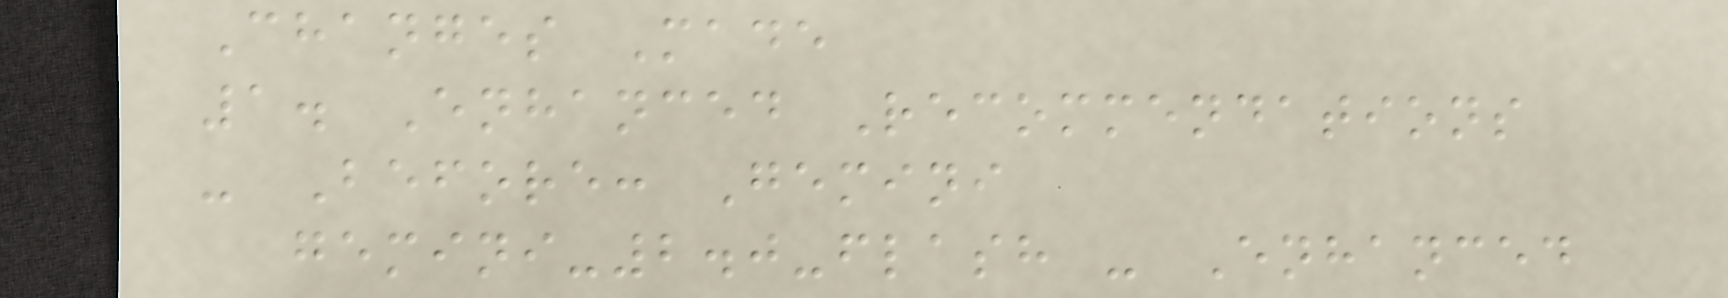Changes Made
1. Enhanced Recommendations
- Before: Gemini
gemini-2.0-flash - Enhanced
